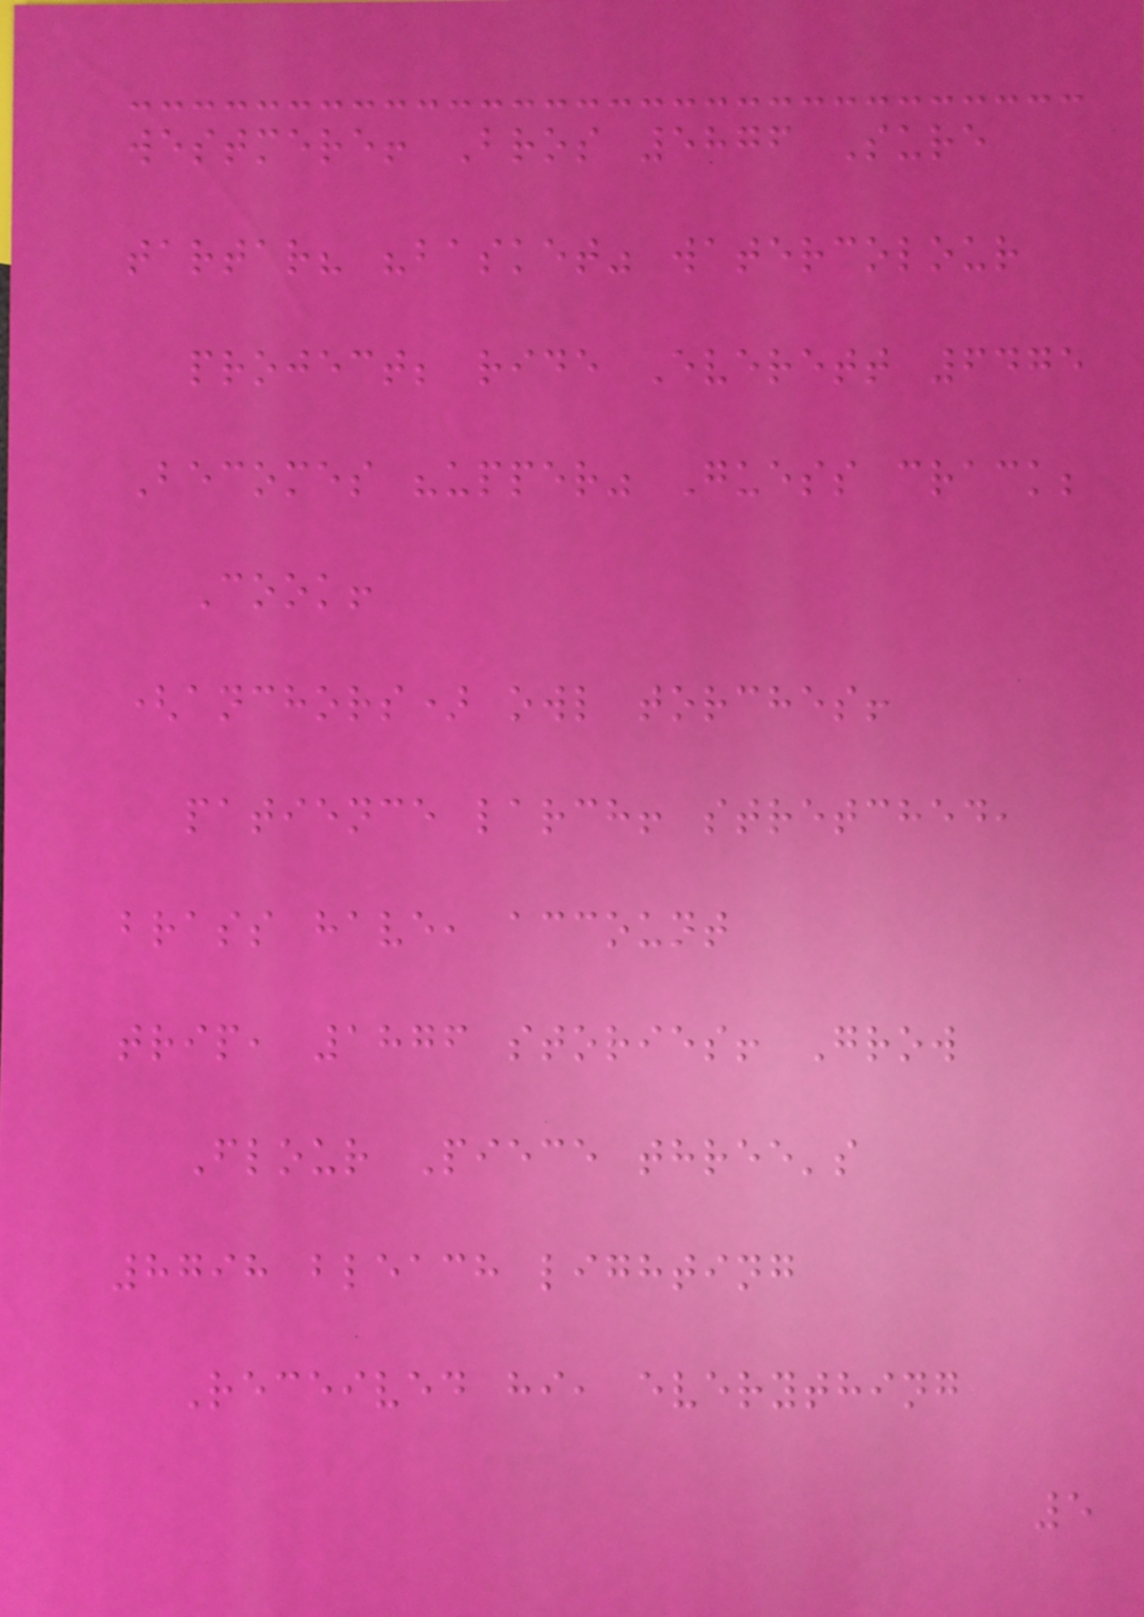westmere! Bros 5876 Sure
tartar? "basket" watercolour
project; ride Everett 6475
Becomes "upper" Guess crack;
Cook!
(anchors) owl torches!
patience larch! stretched,
brass have, account
trip, 1876 stories! Grow
Flour Piece three's
8798 bleach lighting
Received hi, everything
5
